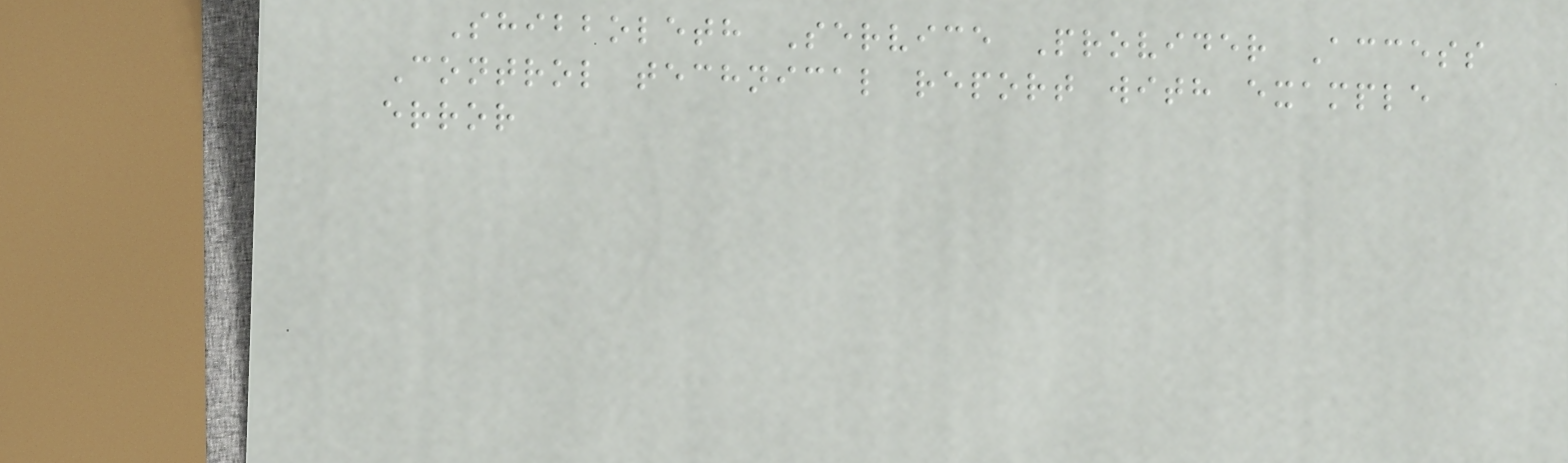Shibboleth Service Provider Access
Control technical report with example
error
